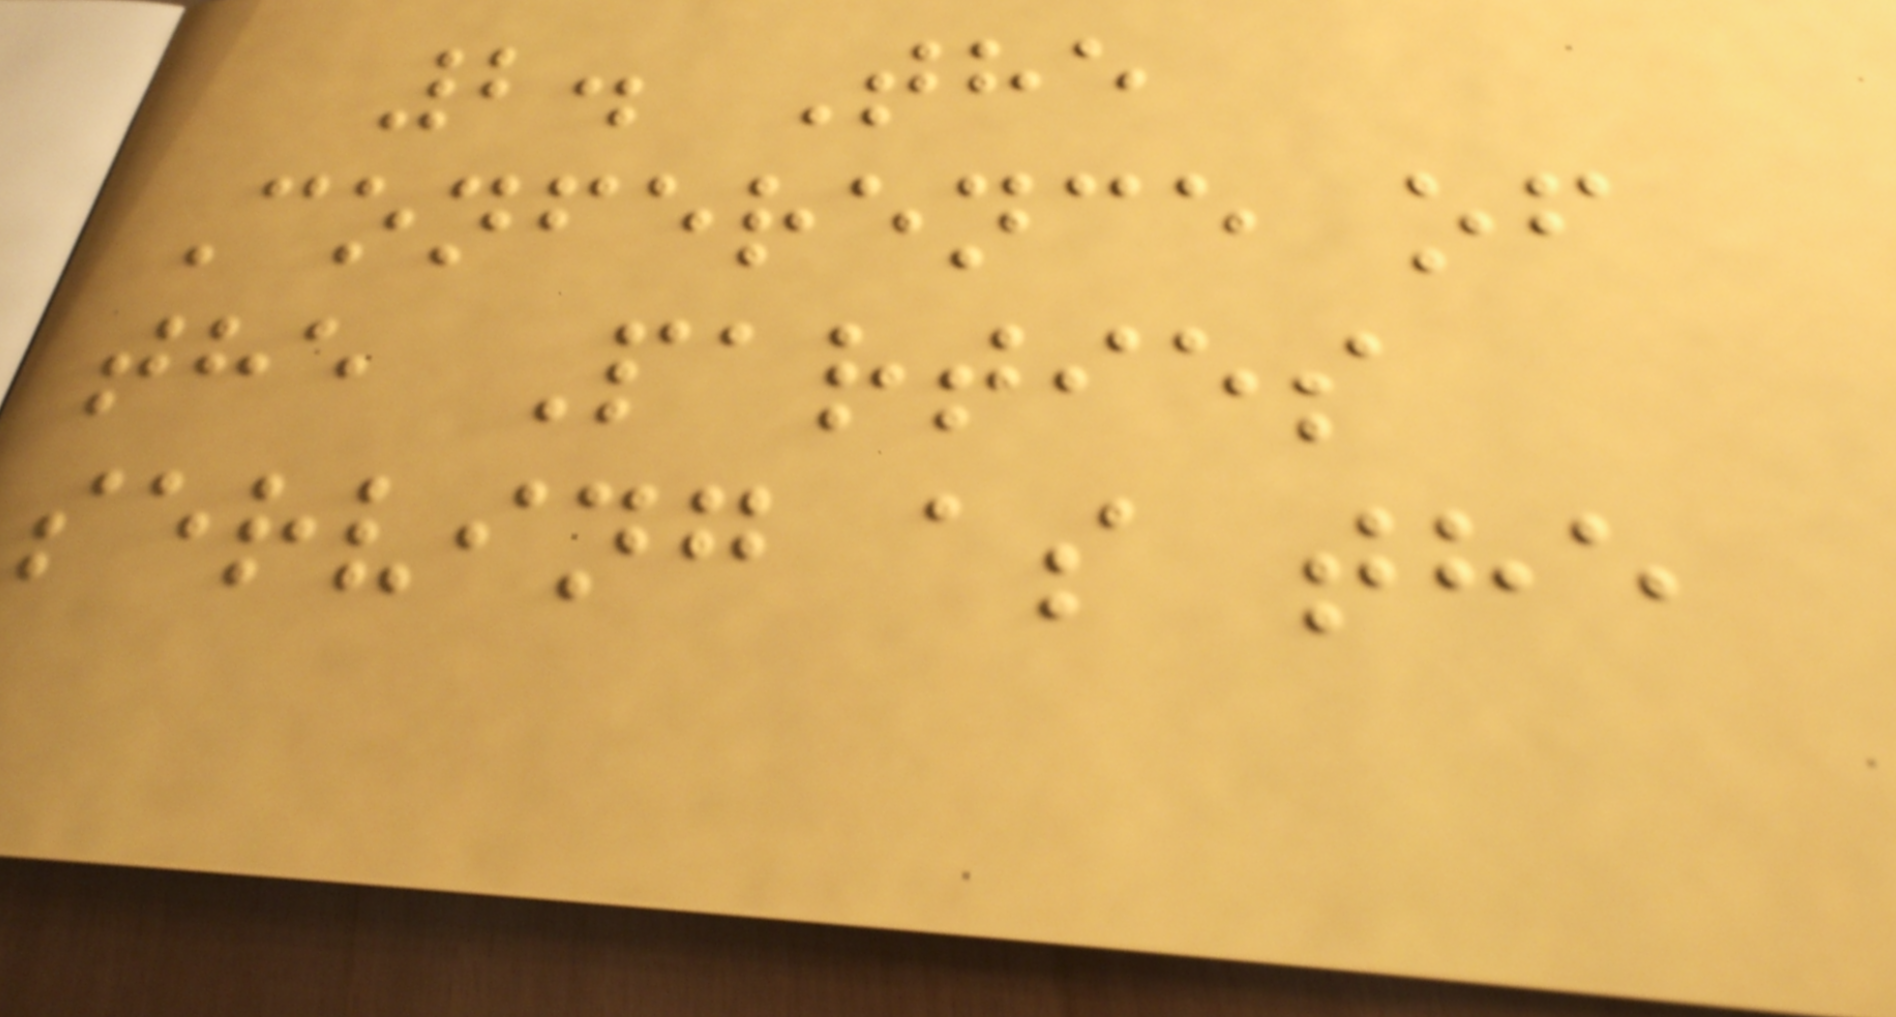2. The
Conference of
the Parties
serving as the
